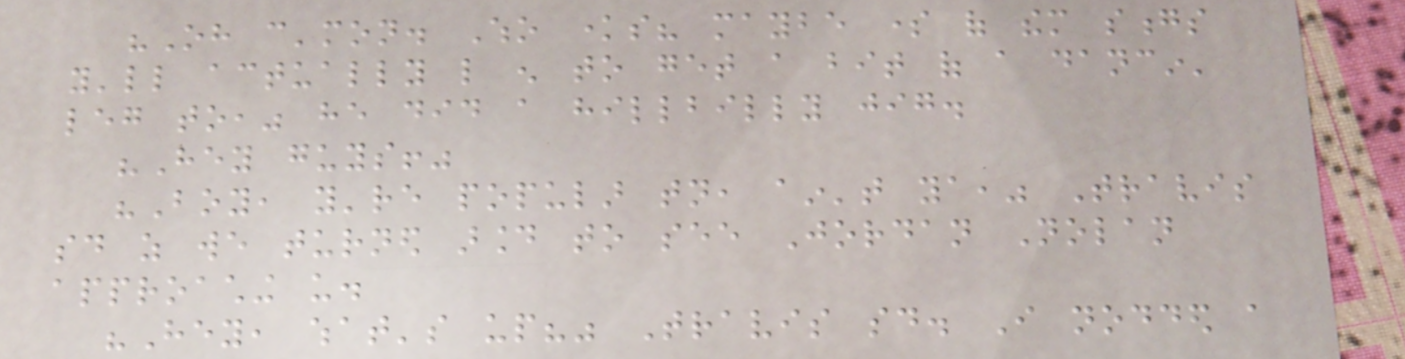"Oh c'mon. Who knows? maybe some of them songs
you'll actually like enough to get a bit of a dancin'
leg to," he did a hillbilly jig.
"Hey guys!"
"Boy, you're popular tonight, ain't ya," Travis
said as we turned around to see Jordan Nolan
approaching us.
"Hey, what's up?" Travis said. I nodded a
